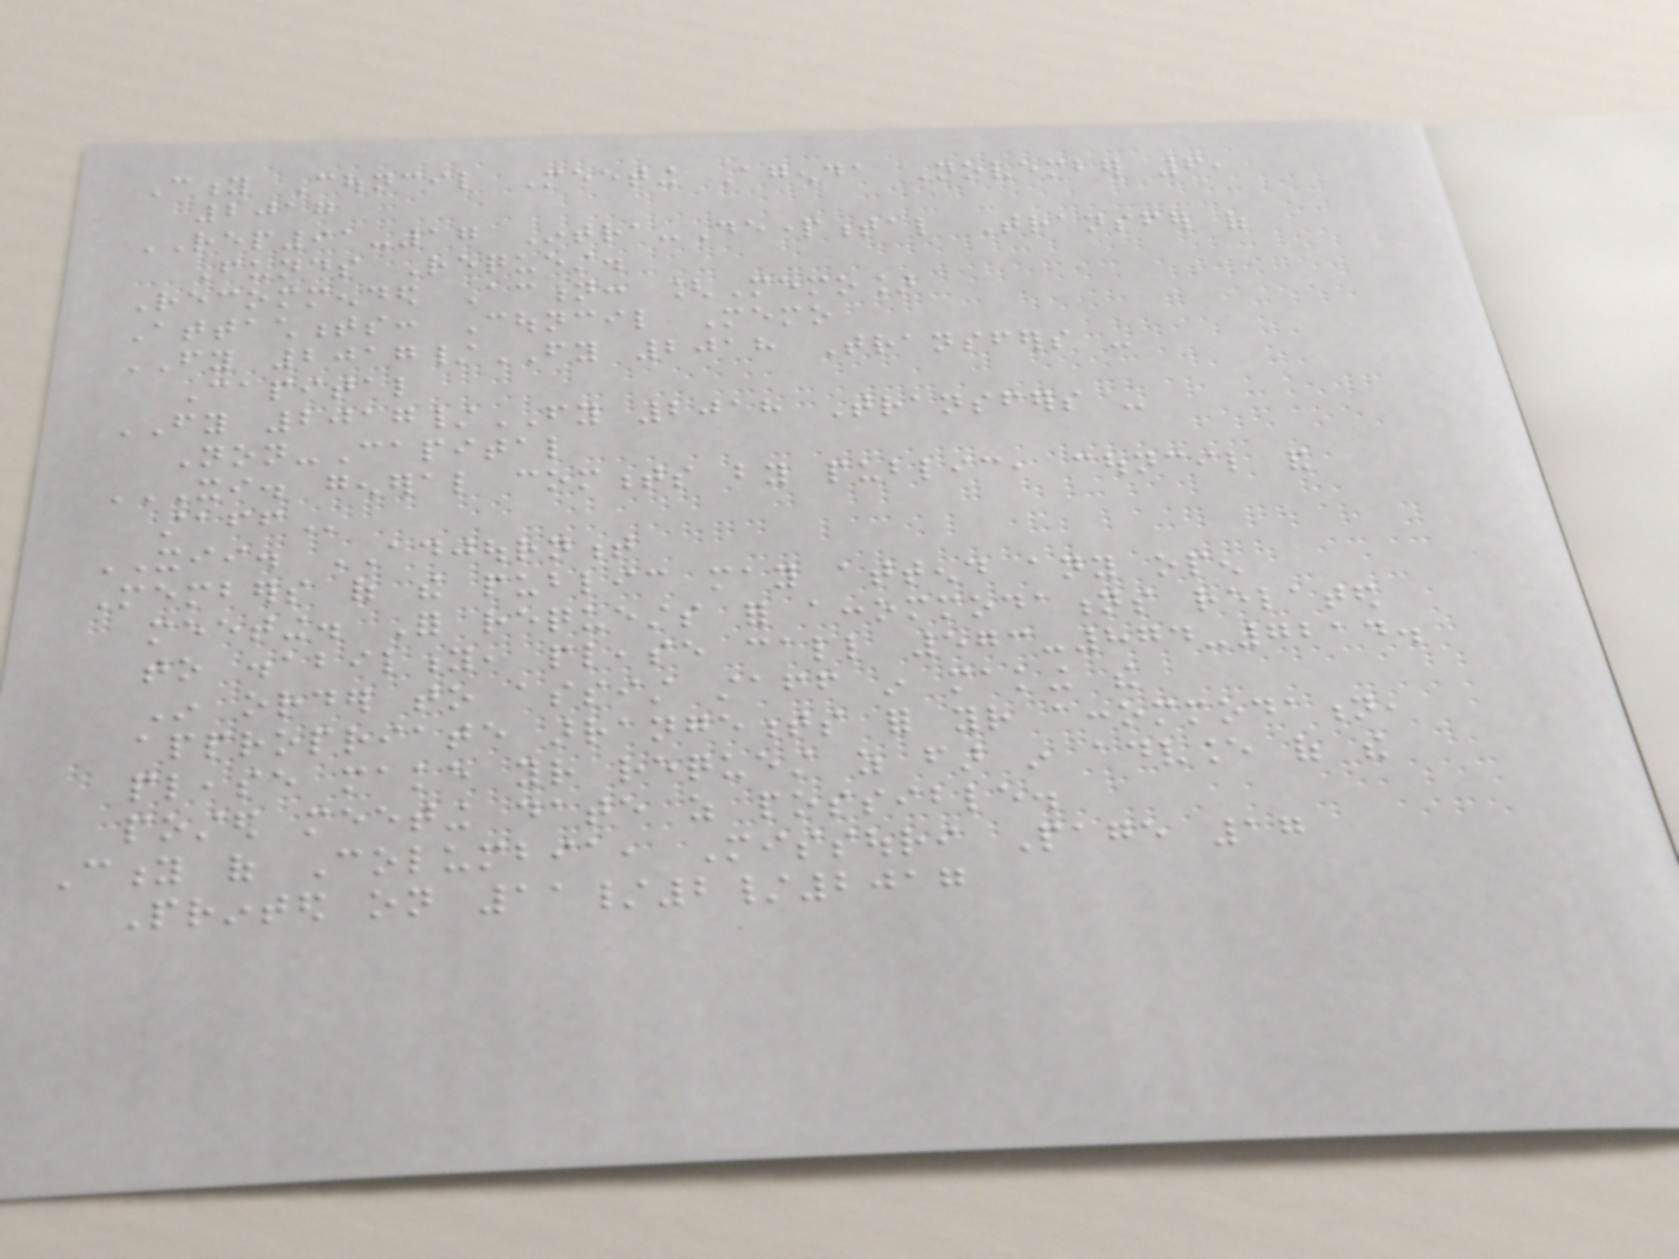City Council Meeting Agenda November 6,
2017
REP91-17 Intra-Departmental Transfer of
Funds Request.
Recommended Action: [Memo]
Attachments: Council Memo
FY 2017/FY 2018 Transfers -
Capital
FY 2017/FY 2018 Transfers -
Non-Capital
XI. GENERAL COMMENTS BY PUBLIC, COUNCIL AND
STAFF
XII. ADJOURNMENT
Members of the public may attend any open
meeting. For requests for accommodations related
to disability, please call 573-874-7214.
In order to assist staff in making the
appropriate arrangements for your accommodation,
please make your request as far in advance of the
posted meeting date as possible.
City of Columbia, Missouri Page 17
Printed on 11/2/2017
